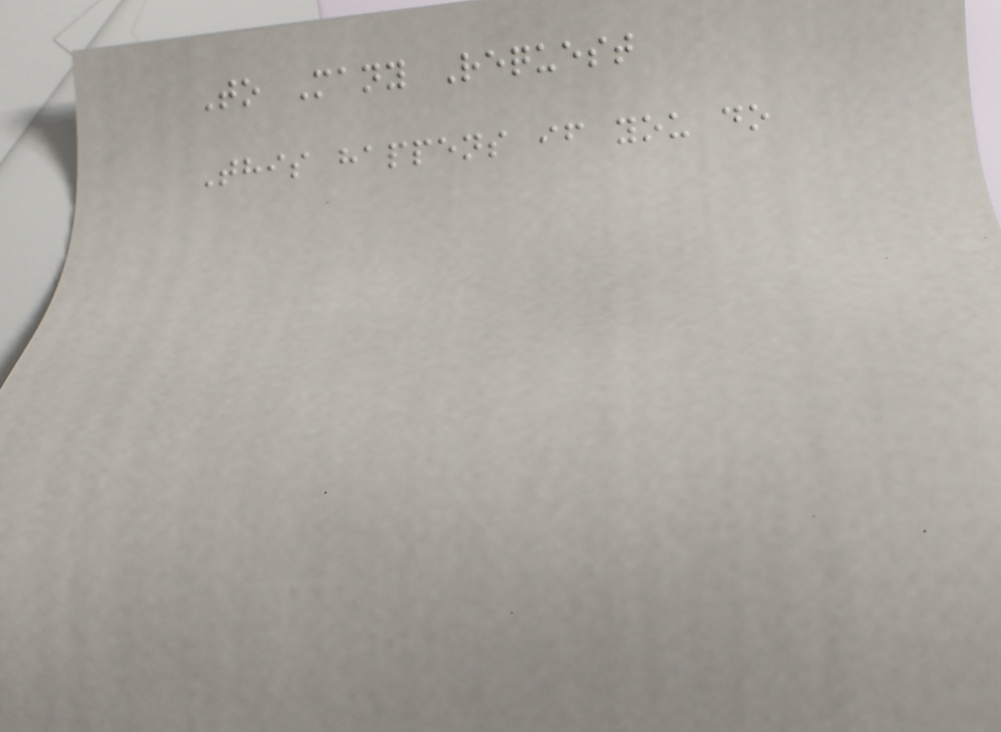To Many Request
This happens if you do
